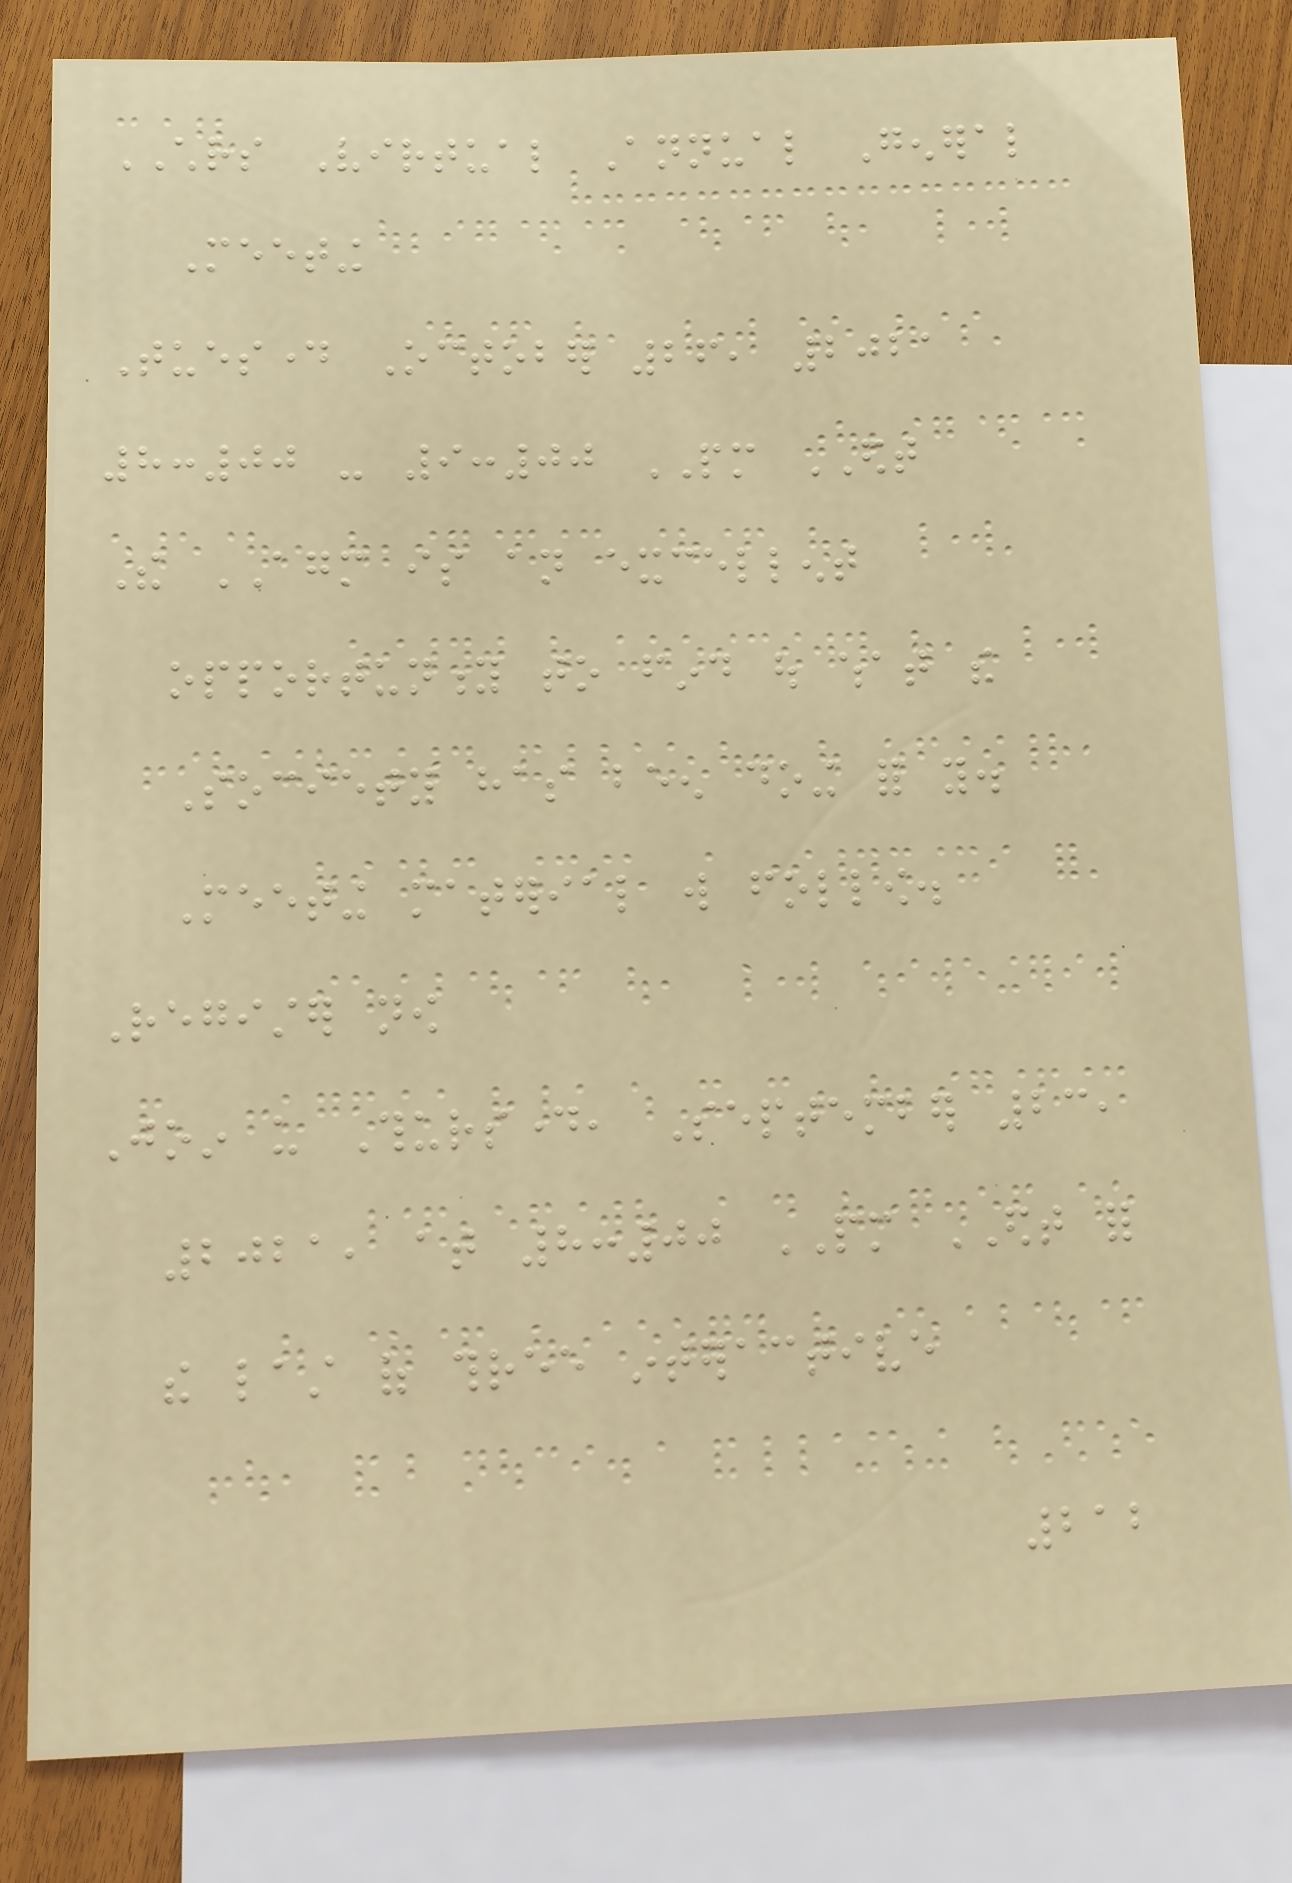CHRS Virtual Annual General
Meeting
Tuesday October 26, 2021
8:00 - 9:00 PM EDT
The AGM is an excellent
opportunity to find out what the
Society has been doing for you.
Meeting material will follow.
Register now
Join us Thursday, September 23,
2021, at 8:00 PM EDT for
the last of three interactive
212
